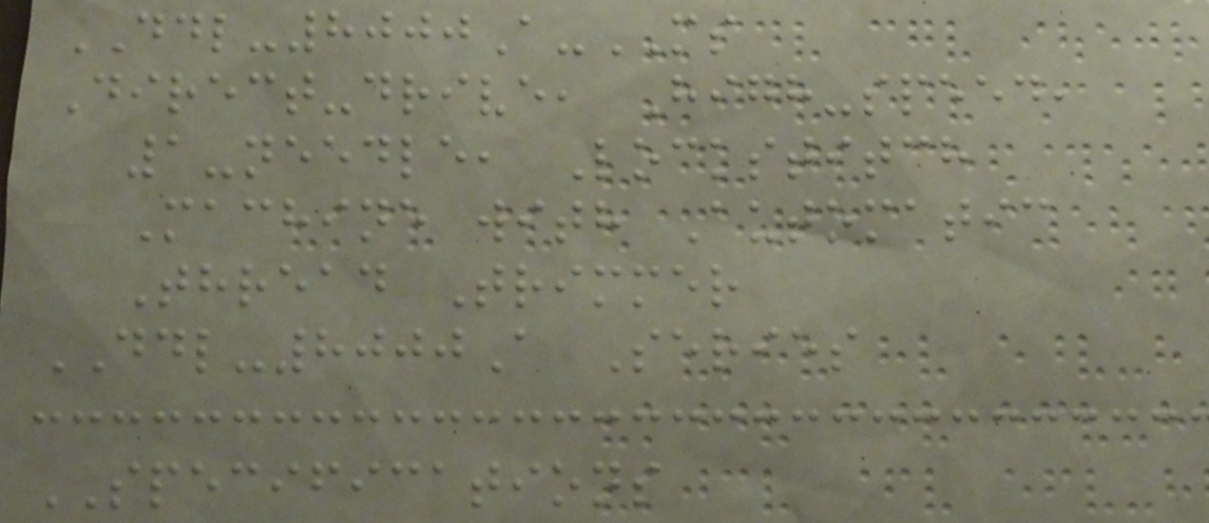DDL-8000A-MS
Direct-drive, High-speed,
1-needle, Lockstitch
Machine with Automatic
Thread Trimmer
DDL-8000A Series
SPECIFICATIONS
